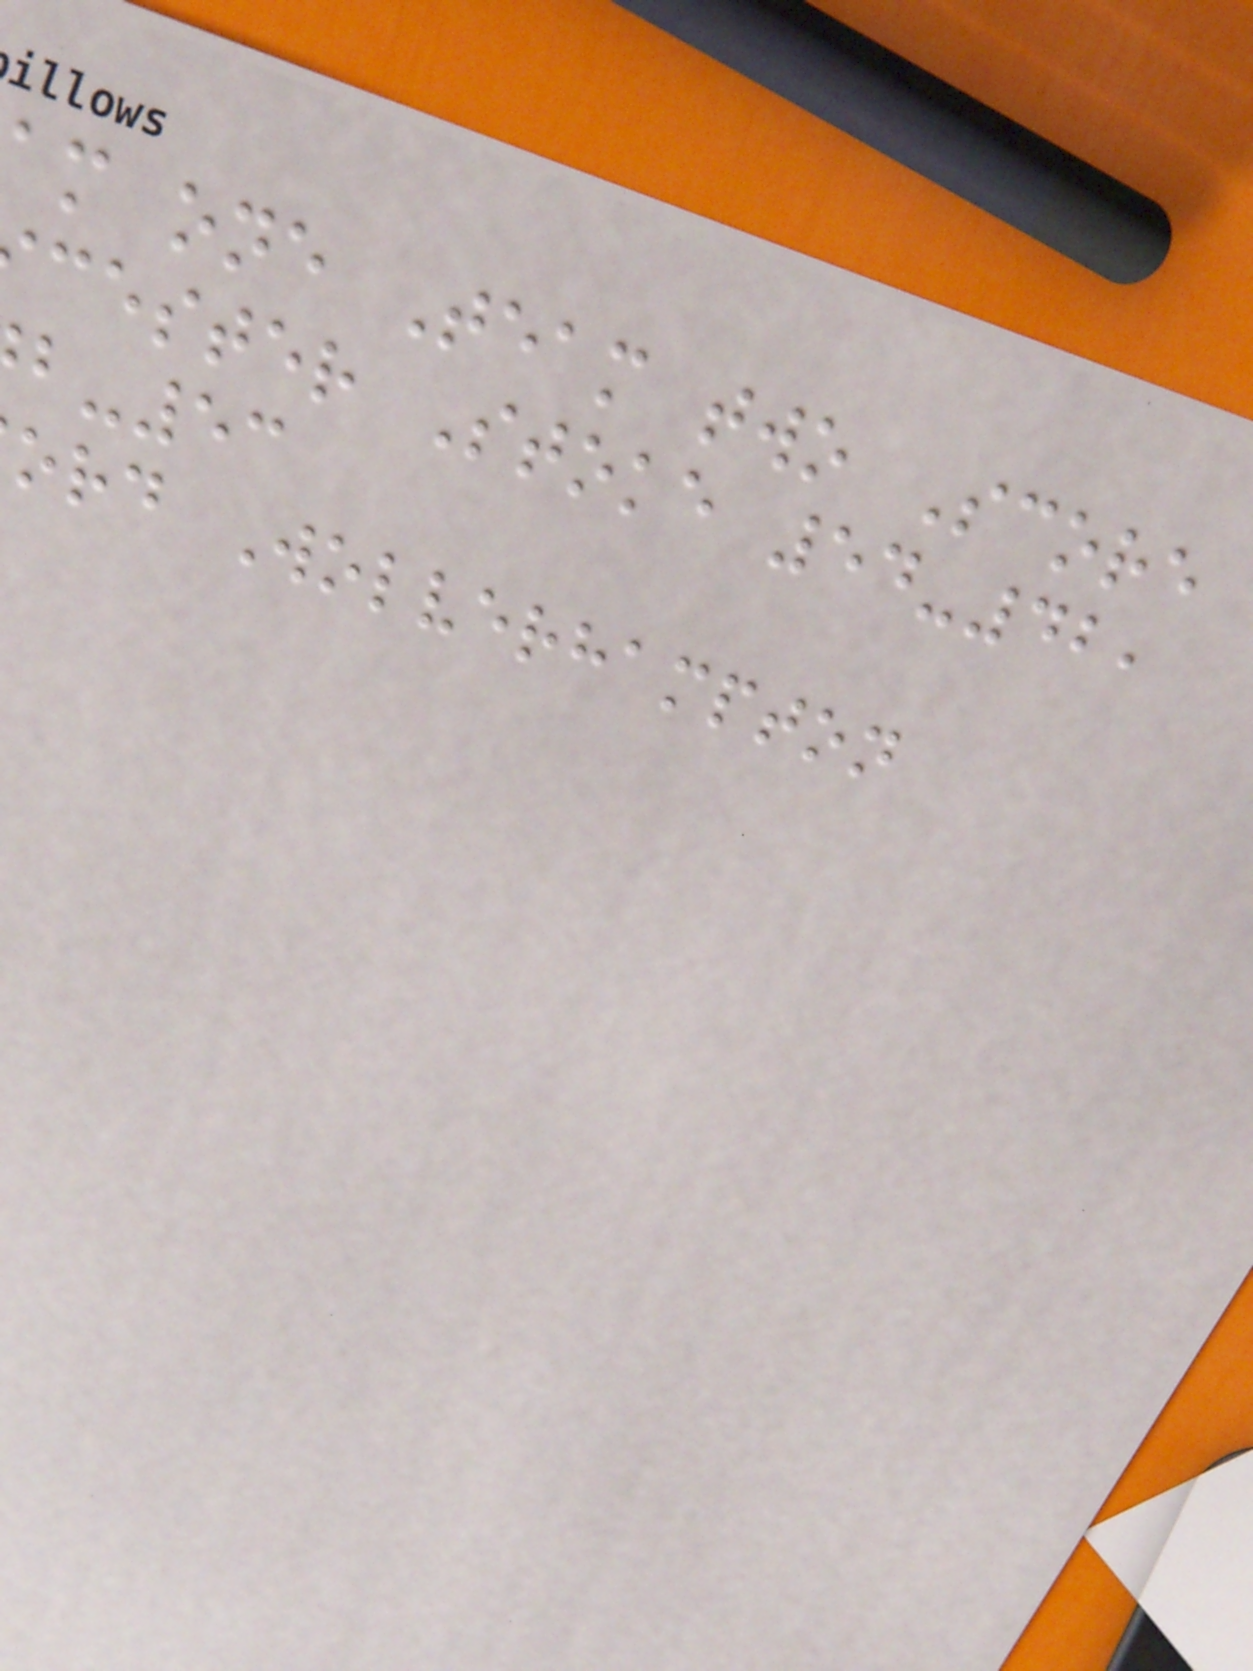am one Team two Score
cester Stoke 54-42,
-53
ord Wolverhampton
